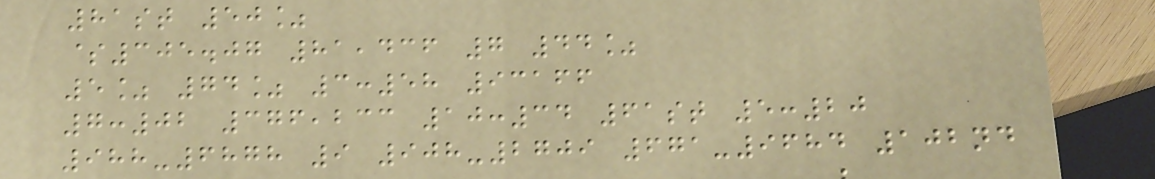81st 50%
$305.07 81,436 7 44%
5% 74% 3:58 93166
7:02 376,233 10:34 61st 5:20
988-6878 9 908-2709 671-9684 102nd
